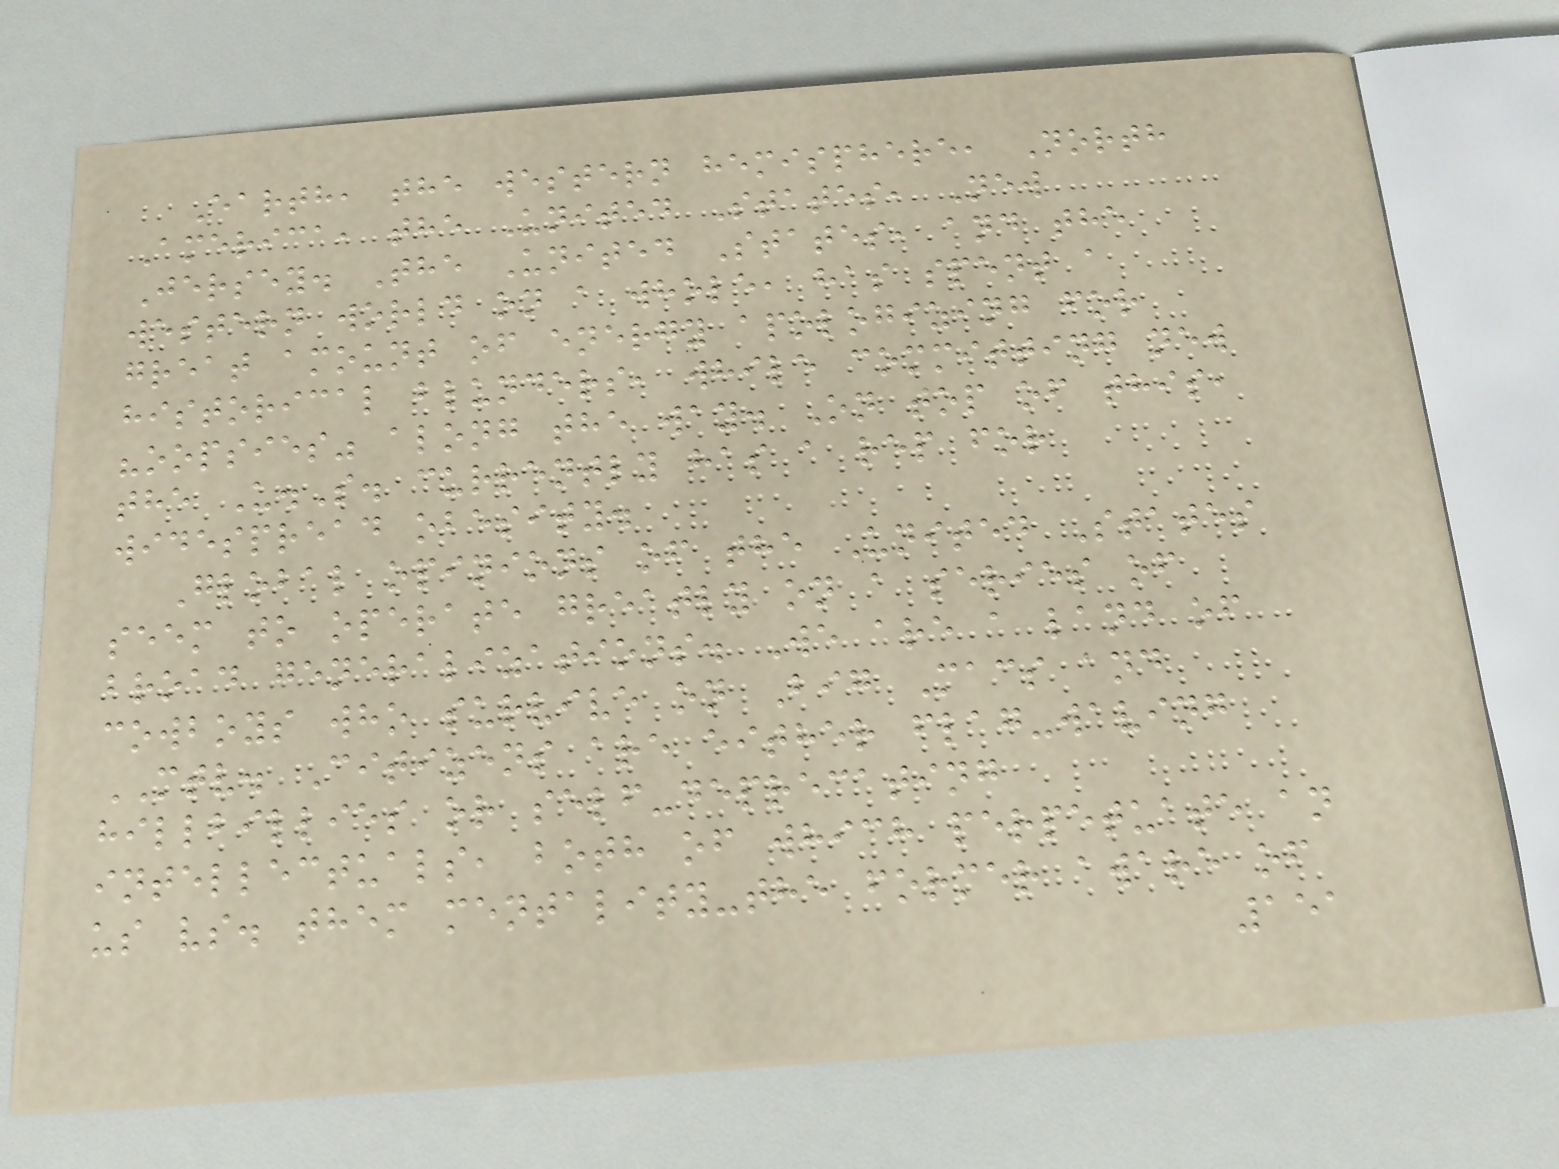Earth, the western hemisphere, North
America, the United States, New
Jersey. The United States, and the
western world on a whole, has spent a
great amount of energy apologizing for
historical blunders, while committing new
"oopsies" along the way. On top of this,
the U.S. currently has a rep for
widespread obesity.
Global opinions of the United States
seem to operate greatly on a series of
broad generalizations. We are a land of
cowboys who survive on Big Macs and
MTV. Citizens are either flag-waving
hillbillies or self-deprecating
intellectuals, both of which perpetuate an
us vs. them mentality-the former aware of
151
